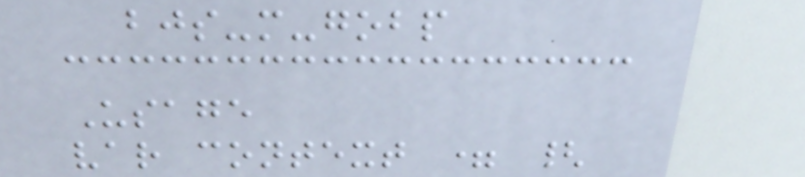bjs-m-gobp
Usage
var context = {
